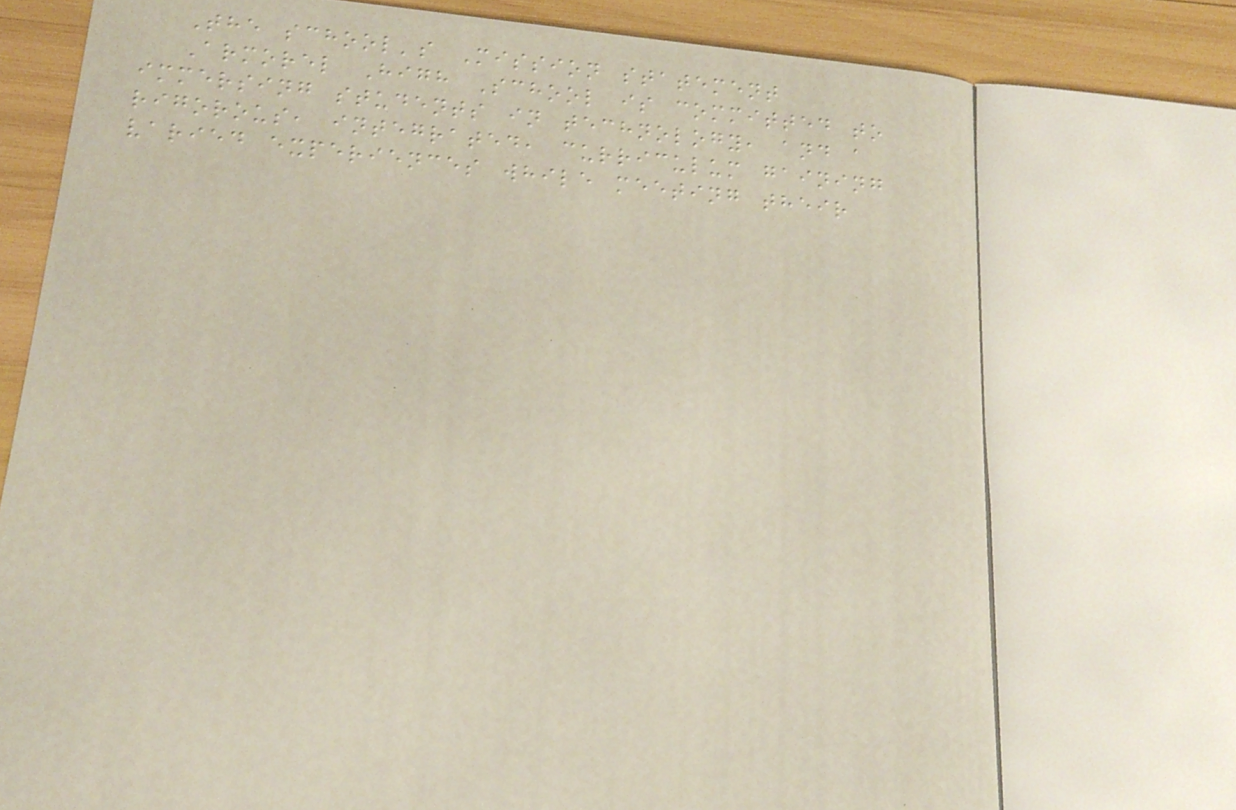The school's Mission statement
Armorel High School is committed to
immersing students in technology, and a
rigorous, integrated, curriculum gaining
varied experiences while meeting their
